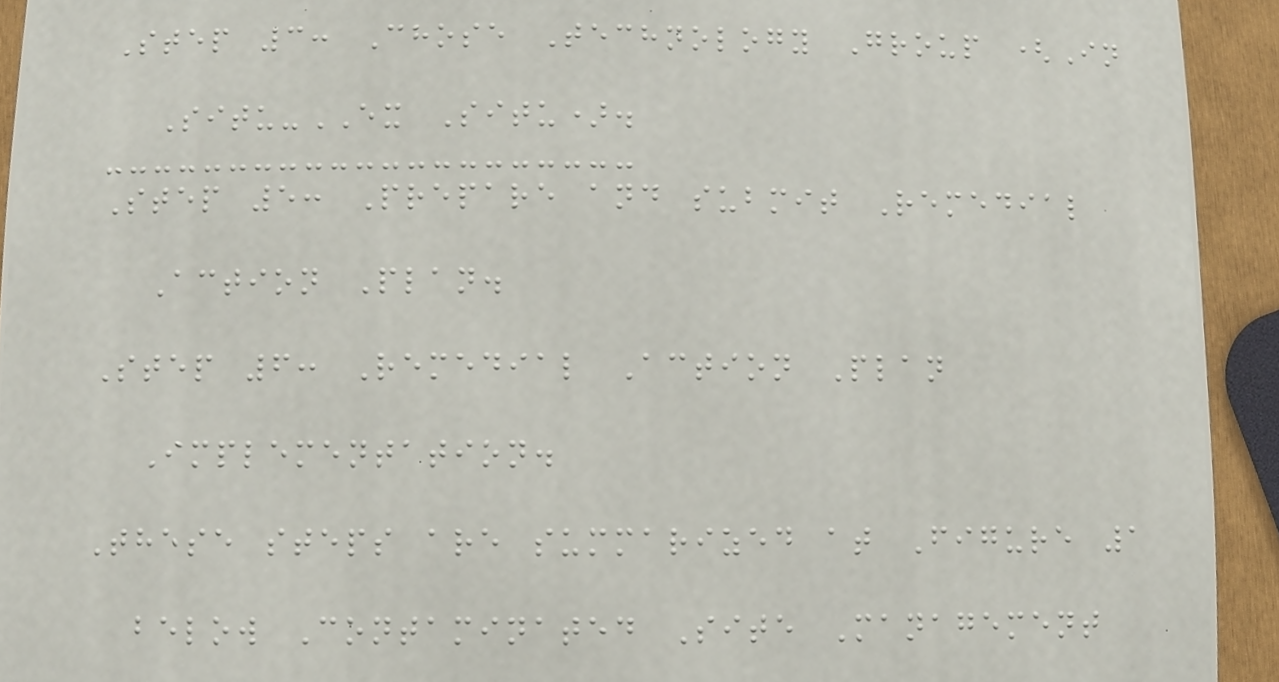Step 3: Chose Technology Group (In
Situ-EX Situ).
Step 5: Prepare and submit Remedial
Action Plan.
Step 6: Remedial Action Plan
Implementation.
These steps are summarized at Figure 1
below Contaminated Site Management
